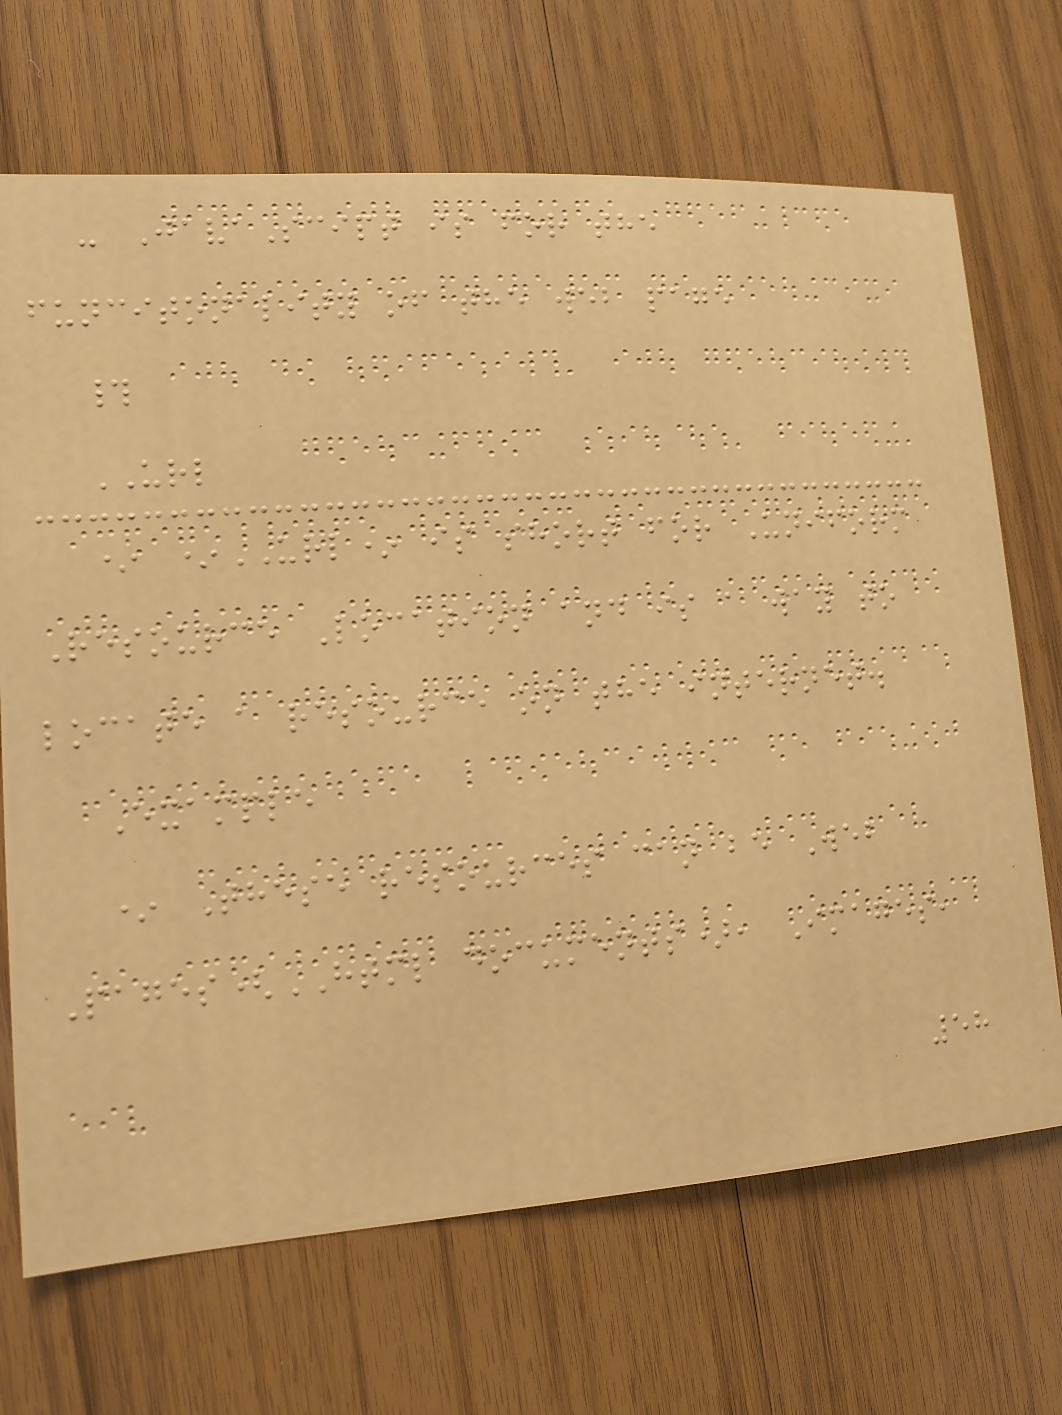- JavaScipt is for the
funcitonality of the web page
#
URL
* *URL* is short for Uniform
Resource Location and is a way to
locate a resource on the internet.
Example
* These resources can be Web
Pages(HTML documents), Images,
58
